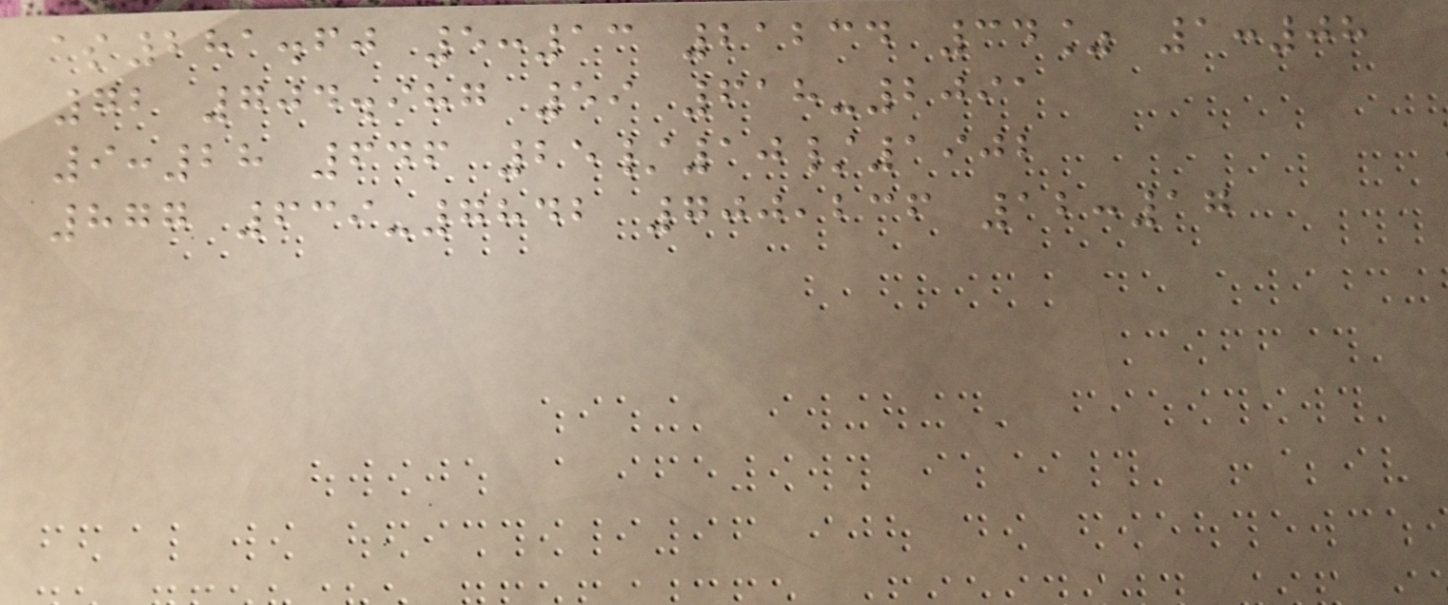$281.60 5:13 21234 34% 1:08
72 704.987 59 618-2091
9:28 646 25/10/1902
877 639-7842 700,236 12:17
